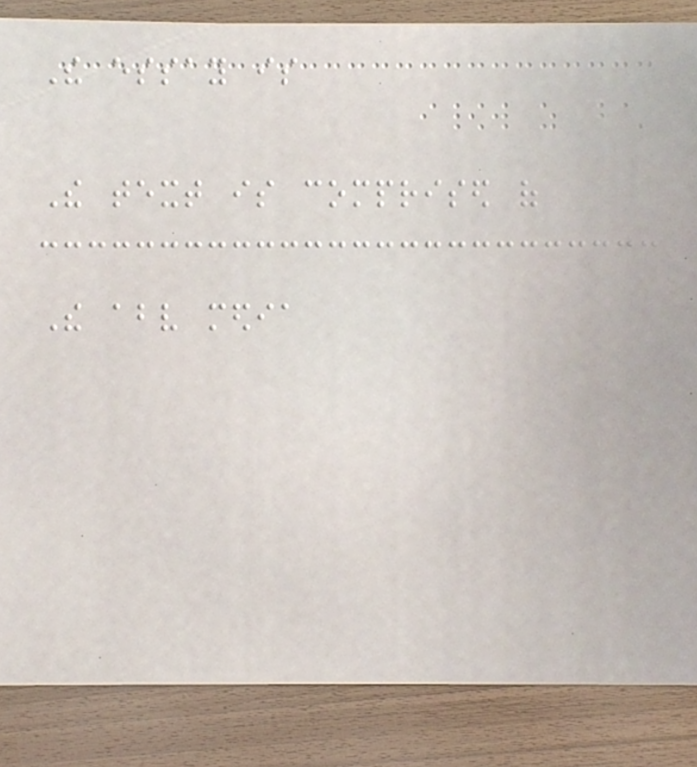The essay is
The text is comprised of
The above media
